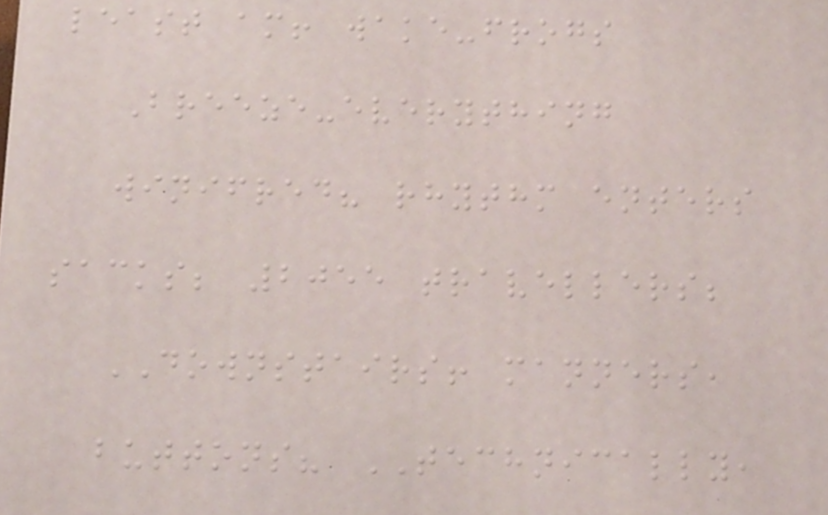least am! wake-frogs
Breeze-everything
winifred? rhythm enters
sacks; 2055 travellers;
DOWNSTAIRS! manners,
buttons? TECHNICALLY,
